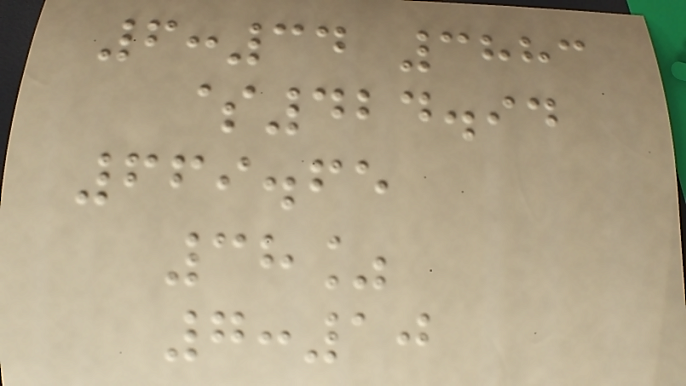6:34 3883
$424.94
669.65
38%
7:10
